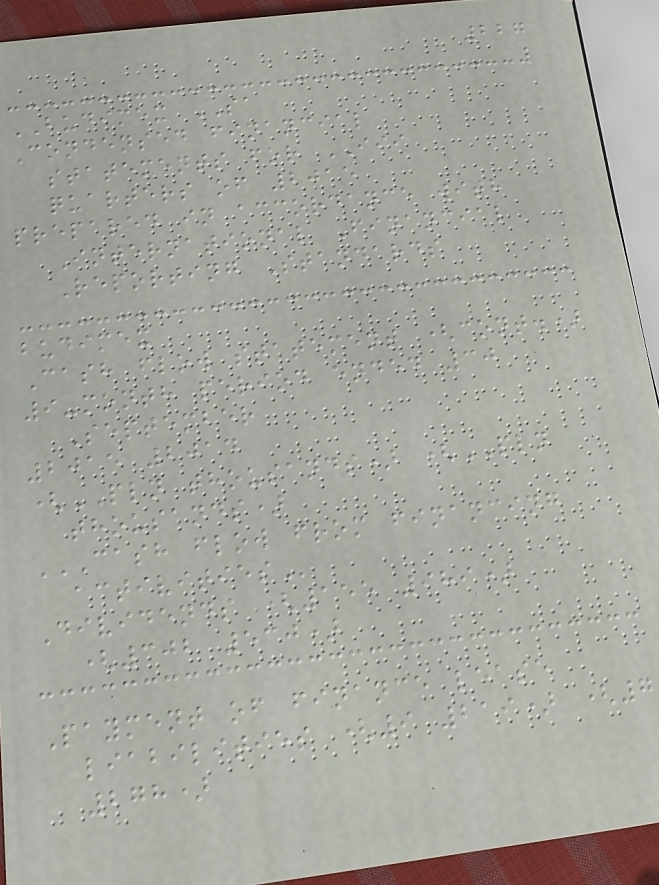227
BUDIMEX SA
Condensed financial
statements for III
quarters of 2015
prepared in accordance with
International Financial
Reporting Standards
budimex
Cash flow statement (cont.)
9-month period ended 30
September
2015 2014
(PLN thousands) (PLN
thousands)
CASH FLOW FROM FINANCING
ACTIVITIES
Dividends (155 989)
(302 530)
Payment of finance lease
liabilities (9 219) (7
278)
